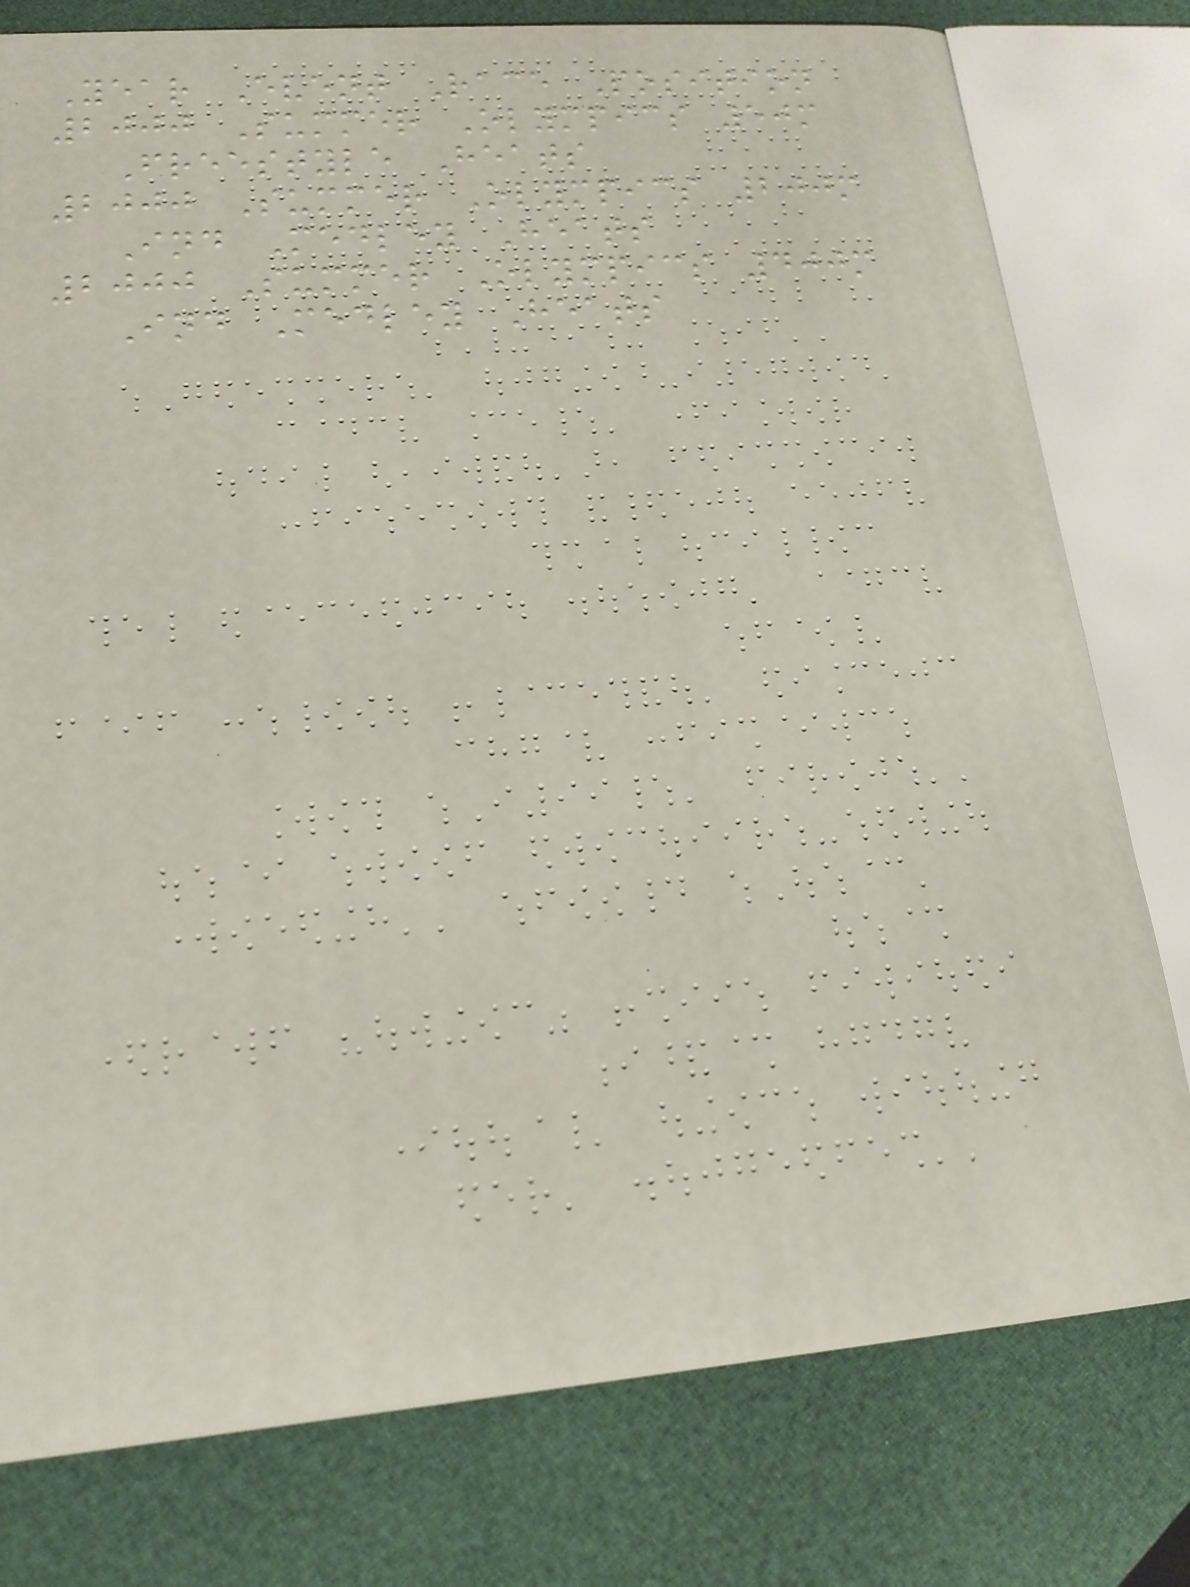Year Event Race Position
2000 Summer Olympics 50m
Freestyle Heats
2000 Summer Olympics 200m
Ind Medley Heats
2000 Summer Olympics 400m
Ind Medley Heats
